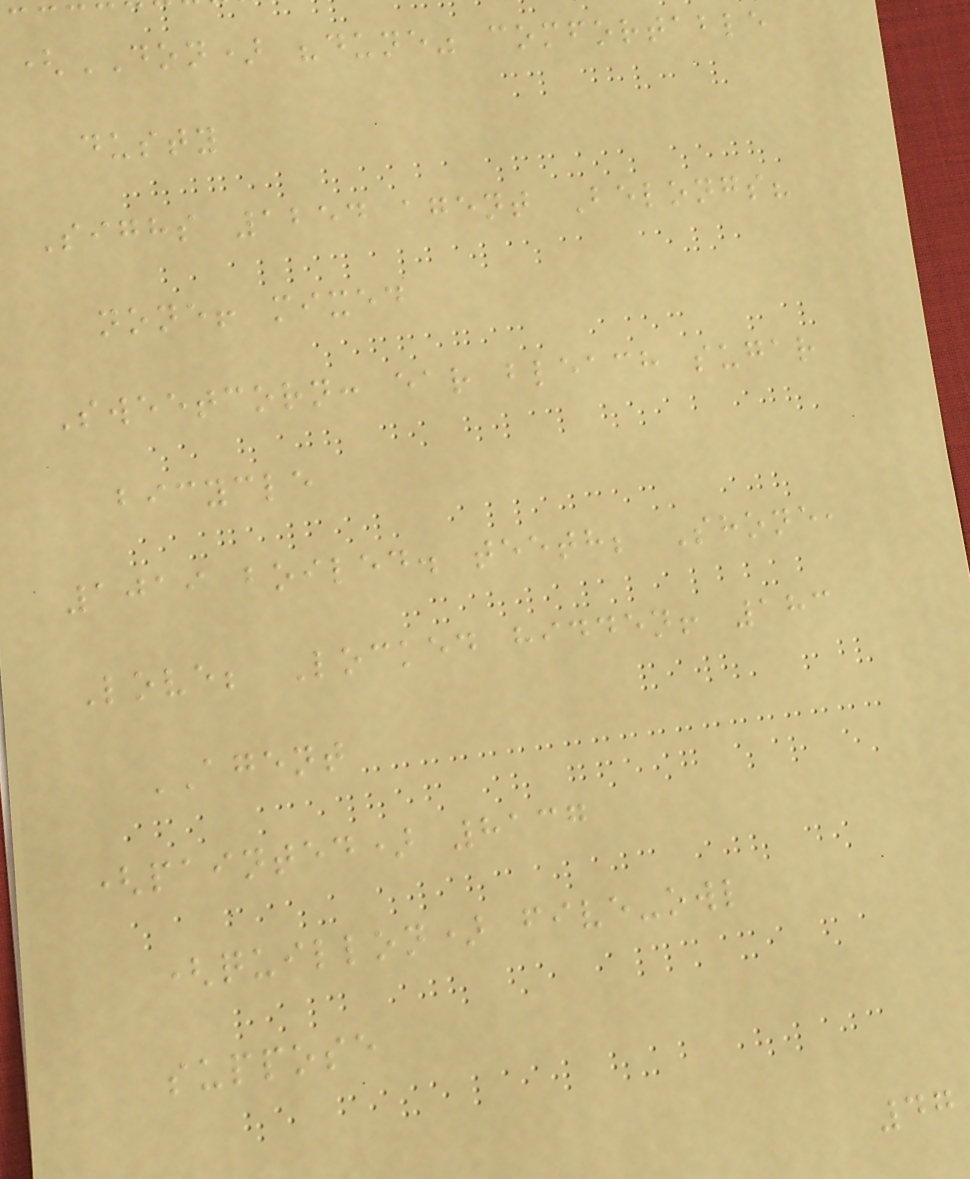(DON) "dune" comfortable
dusty
Sighs 1254 agent Belongs?
none! mixed
Sweetcorn: ear bleach sugar
bicycle
1019 boiled. teeth; Shone,
Love; Locked hidden! 183
AGENT
(painted) 8137
(quillon) five-owl
suppose
47
